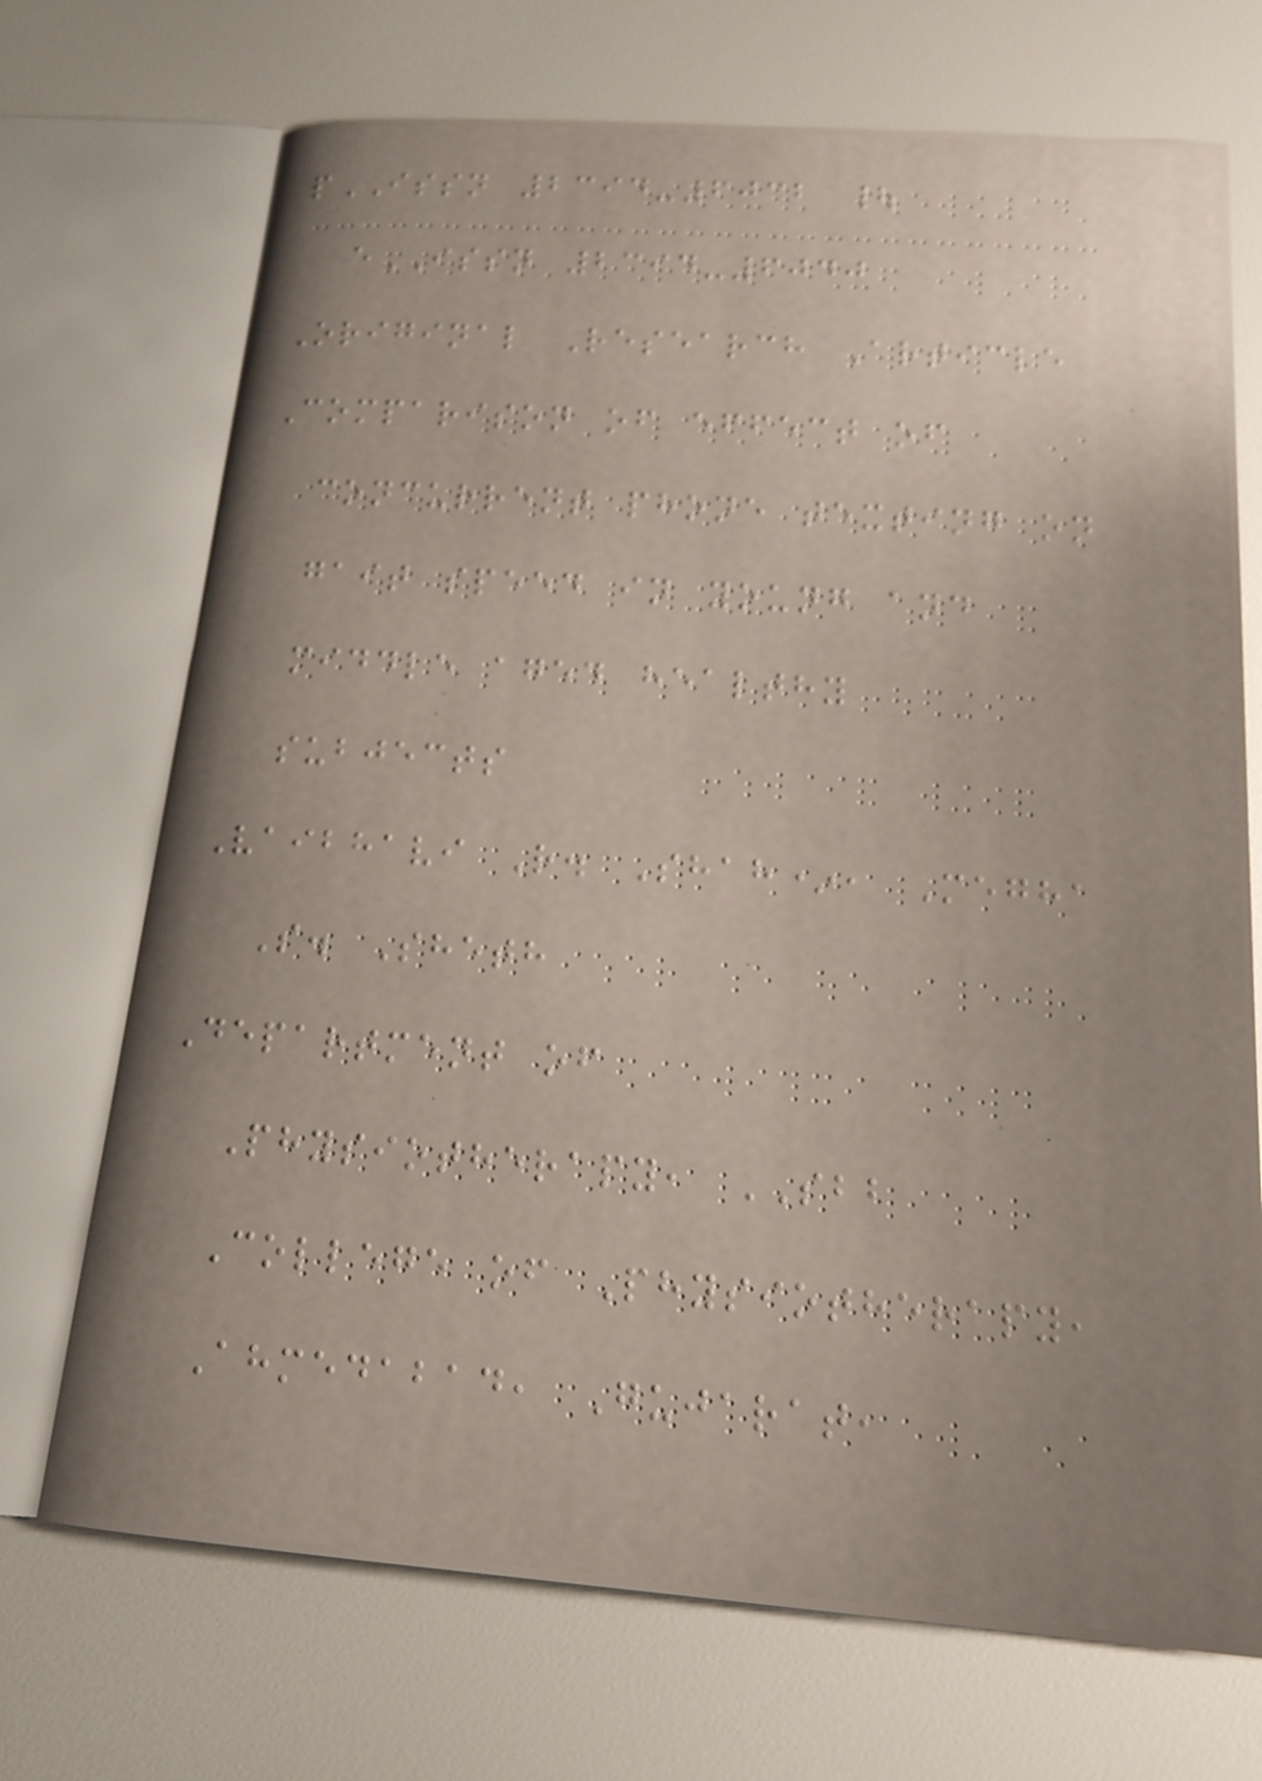pISSN 2394-6032 |
eISSN 2394-6040
Original Research Article
Comparison of effect of
concurrent phone texting on
gait speed in young and
middle aged healthy
subjects
Vaibhavi R. Shah*, Megha
S. Sheth
Department of
Physiotherapy, SBB
College of Physiotherapy,
Ahmedabad, Gujarat,
